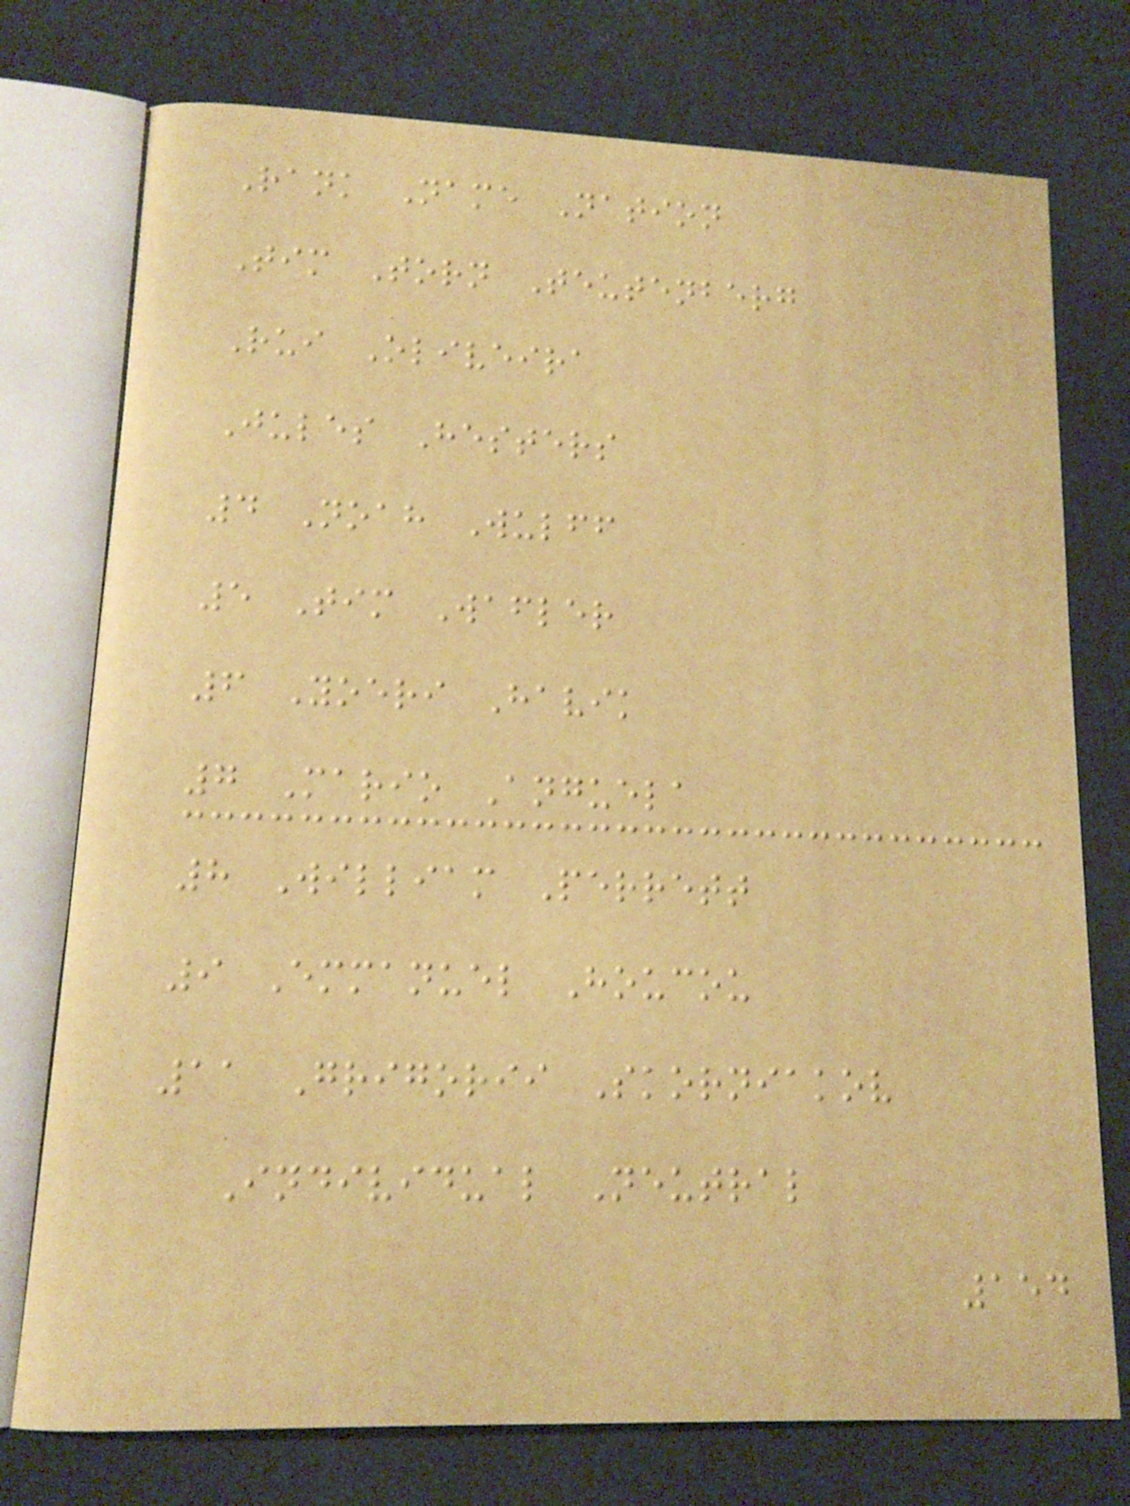Rank Name Nation
Tim Torn Teutenberg
Rui Oliveira
Jules Hesters
4 Noah Wulff
5 Tim Wafler
6 Yoeri Havik
7 Mario Anguela
8 William Perrett
9 Emmanuel Houcou
11 Grigorii Skorniakov
Individual Neutral
154
